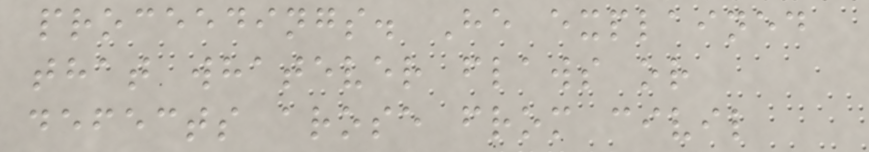proceedings. He explained
that whatever flaws or
defects arose from civil
